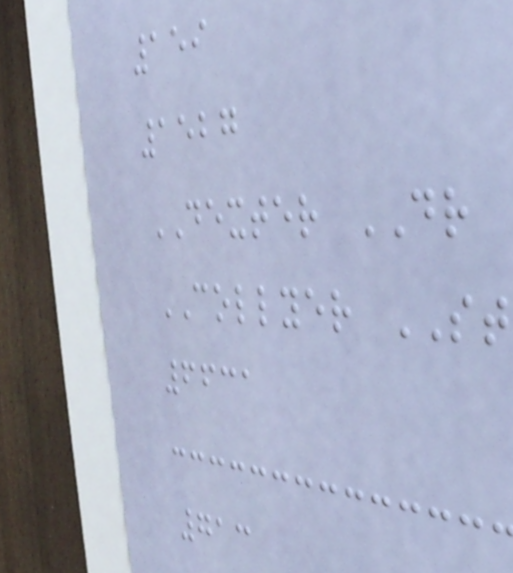159
1527
DEXTER DR
COLLYER ST
6631
713
